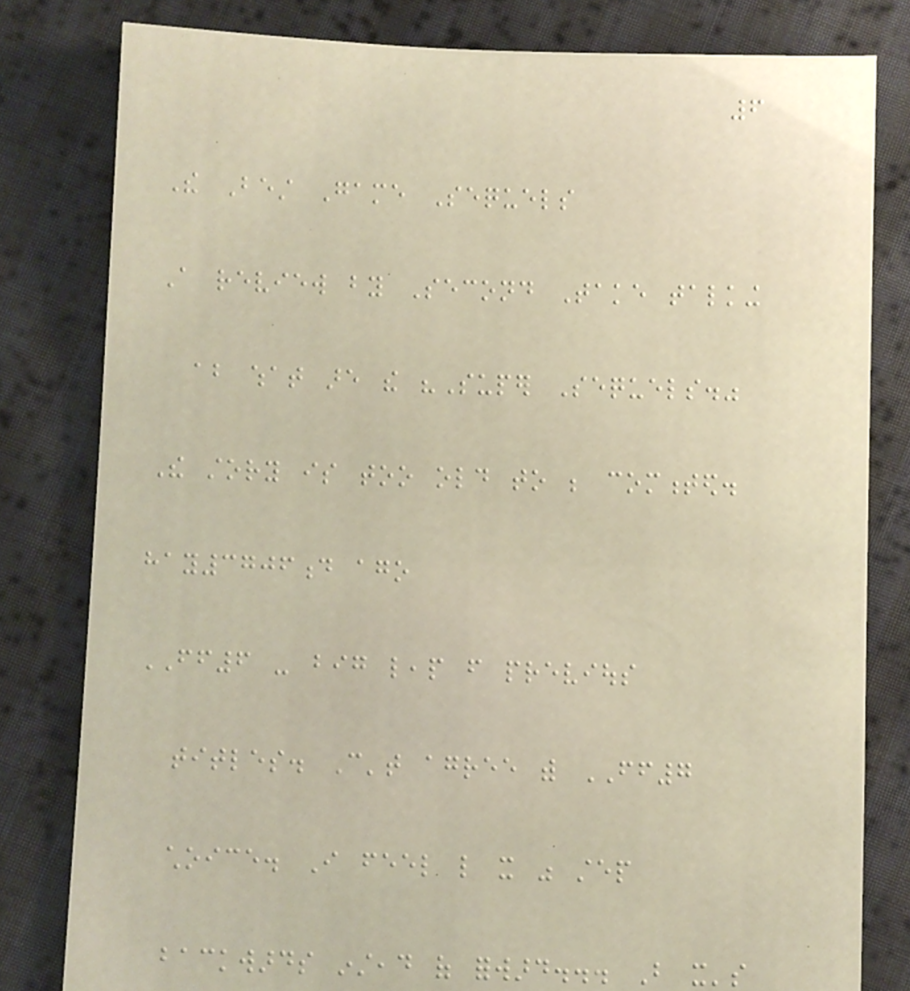6
The Best Game Sequels
A review by Second Take talking
about what are the "Super Sequels."
The story is too old to be commented.
hay3706d ago
FF6 - big leap from previous
titles. Can't agree with FF7
choice. I feel like it was step
backwards instead of forward... But it's
